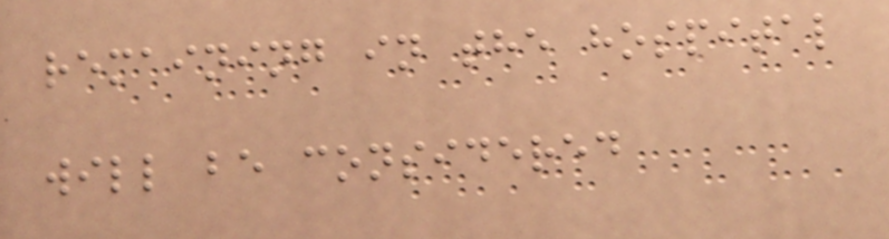remaining in the hospital
will be considered
